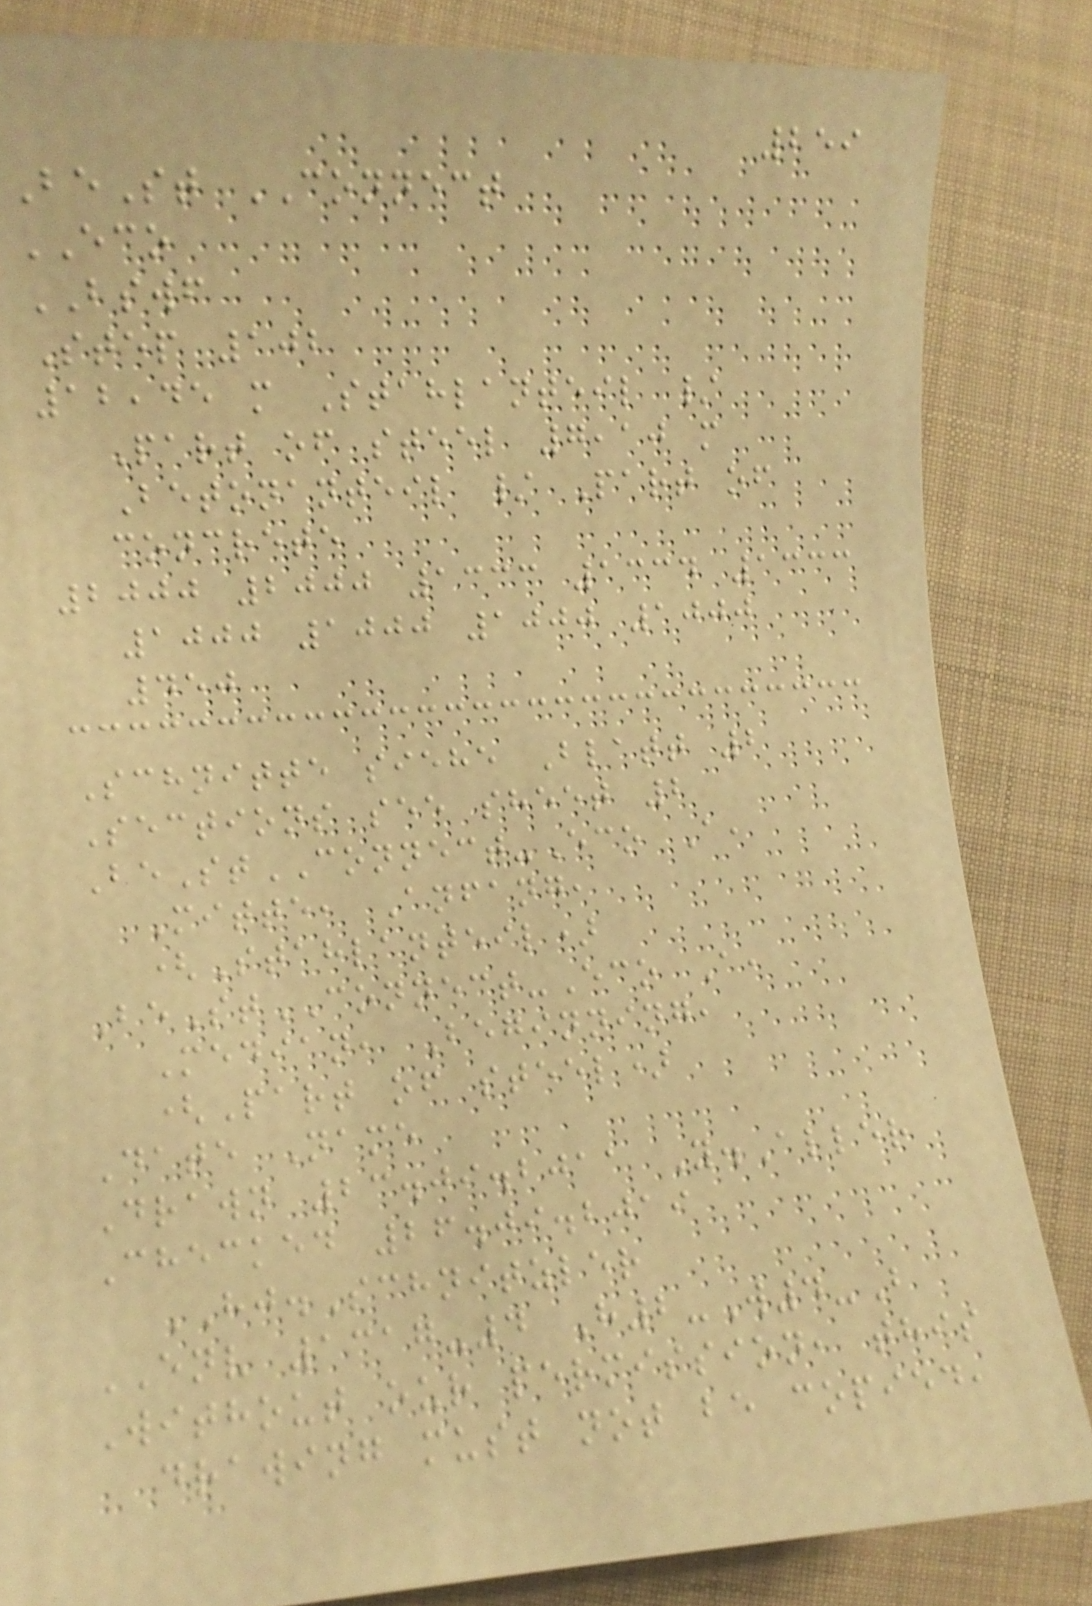259
BeSt CONNECT
ECO
BSWF
Step 102
12,45 m Stahlanteil /
Part of steel 7,10 m
Betonanteil / Part of
concrete
2000 2000 1333 1334 1333
1000 1000 1000 1000
450
Schnitte siehe Blatt 2
Sections see sheet 2
BeStCONNECT-Eco A,
Mitte, Anfang,
(Stahlanteil)
BeStCONNECT-Eco A,
Median, Beginning,
(Part of steel)
Date Name
Drawn 23.09.2011 Y.Aller
Checked 26.09.2019
HJ.Schnitzler
ENV 1317-4 H2-W4-B
Without our permission, this
drawing must not be copied,
